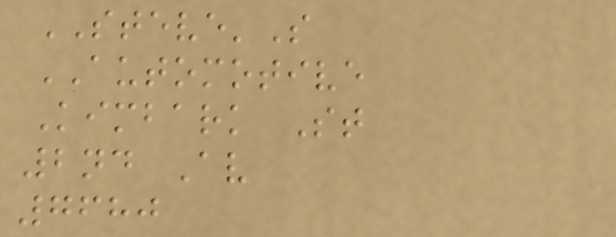STEVE'S
AUTOMOTIVE
Kimbark St
2nd Av
7680
